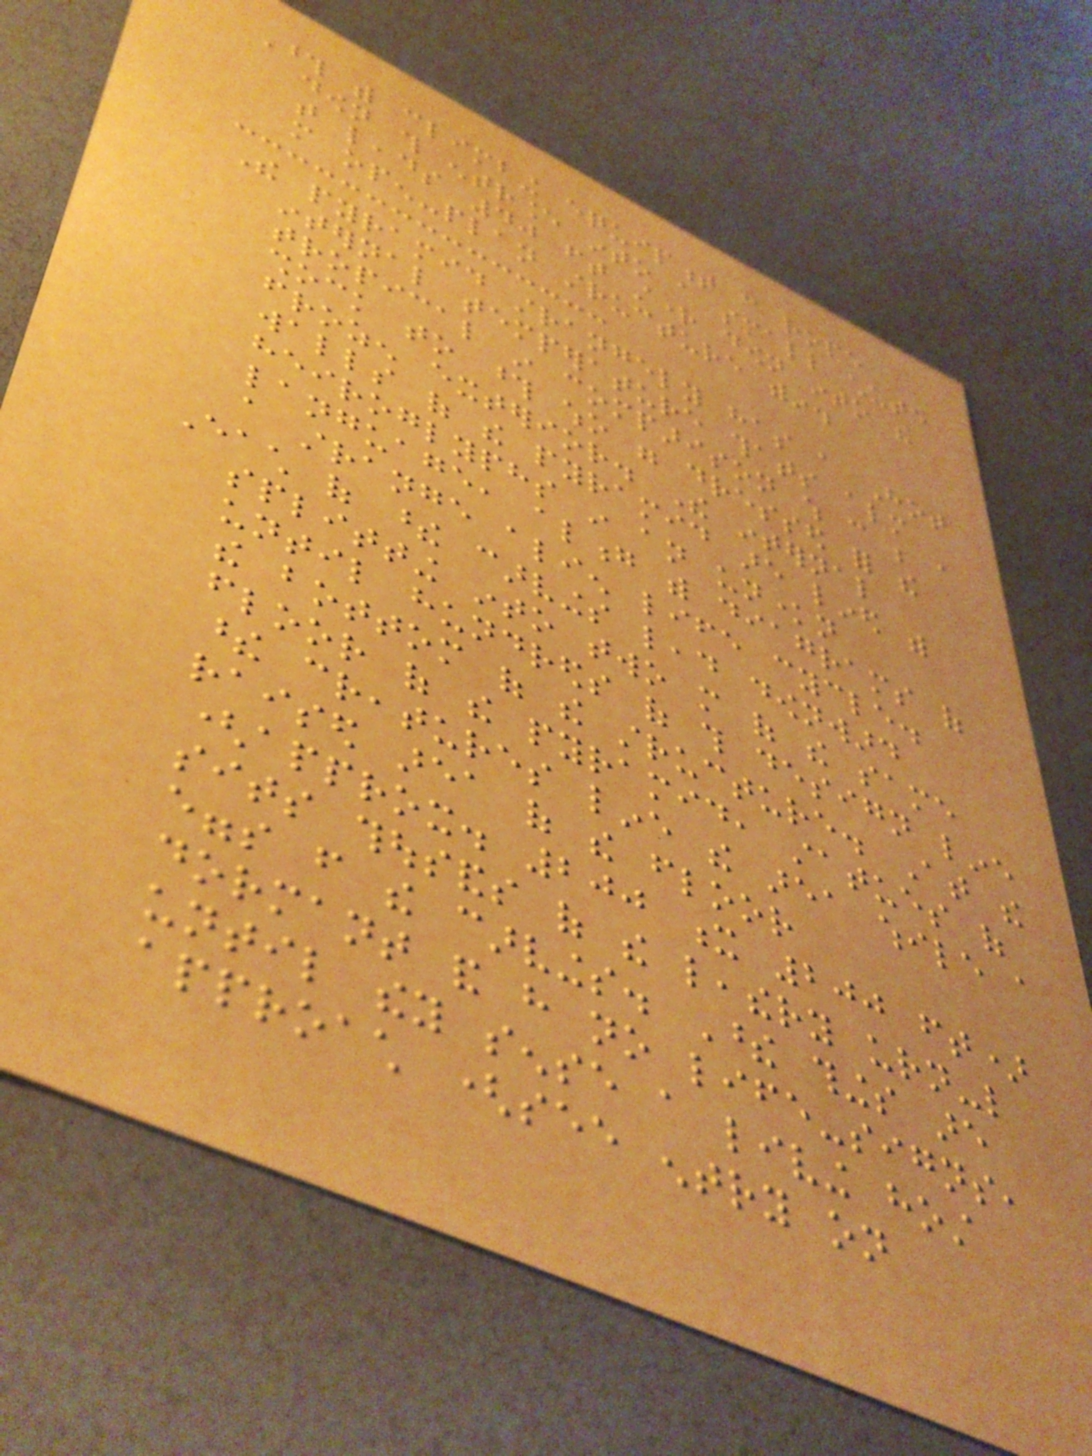Those with climbing equipment can rope
down this entrance into a small chute
that leads 40 ft stright down into the
more open-plan structure within.
The pyramid strangely has a Hot
internal temperature thats almost
tropical in comparison which can be a
shock to those who were dressed for the
frozen exterior. The internal
walls of the pyramid are lined with
heiroglyphs in an unknown
language, along with diagrams of
a strange alien life cycle.
Each of these carvings lead downward
splitting into two more of the same
until hundreds of this design line
the bottom of the structure. At the
floor of the pyramid, statues of
these creatures line the area while a
raised area of the floor
(approx. 200 x 200 ft)
sits thousands of the leathery urn-like
eggs from the carvings. These things are
dormant and have no life-signs,
until they sense a living host
approach (see entry on
